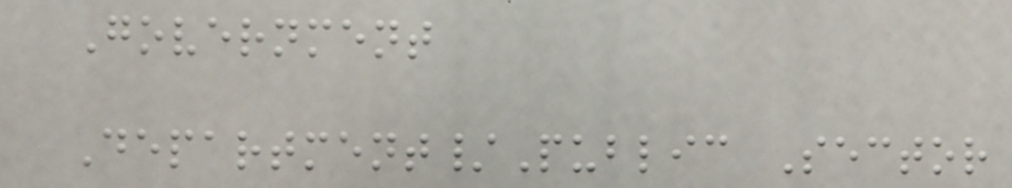Government
Department/Public Sector
